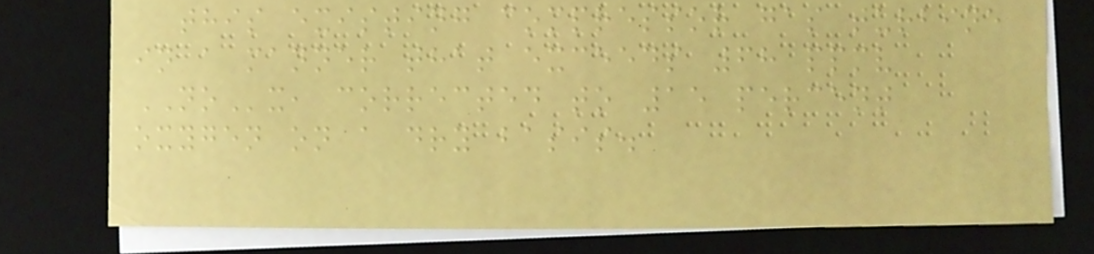this existing compressor gas turbine
in a manner that exceeds 68 ppmv
NOx, corrected to 15 percent
oxygen on a dry basis.
